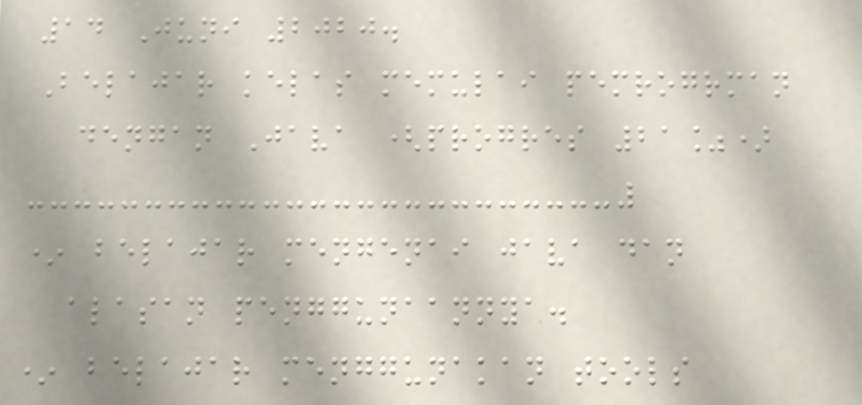14 Juni 2020.
Belajar kelas memulai pemrogrman
dengan Java (progres 21%)
* belajar mengenai java dan
alasan penggunaannya.
* belajar menggunakan tools
